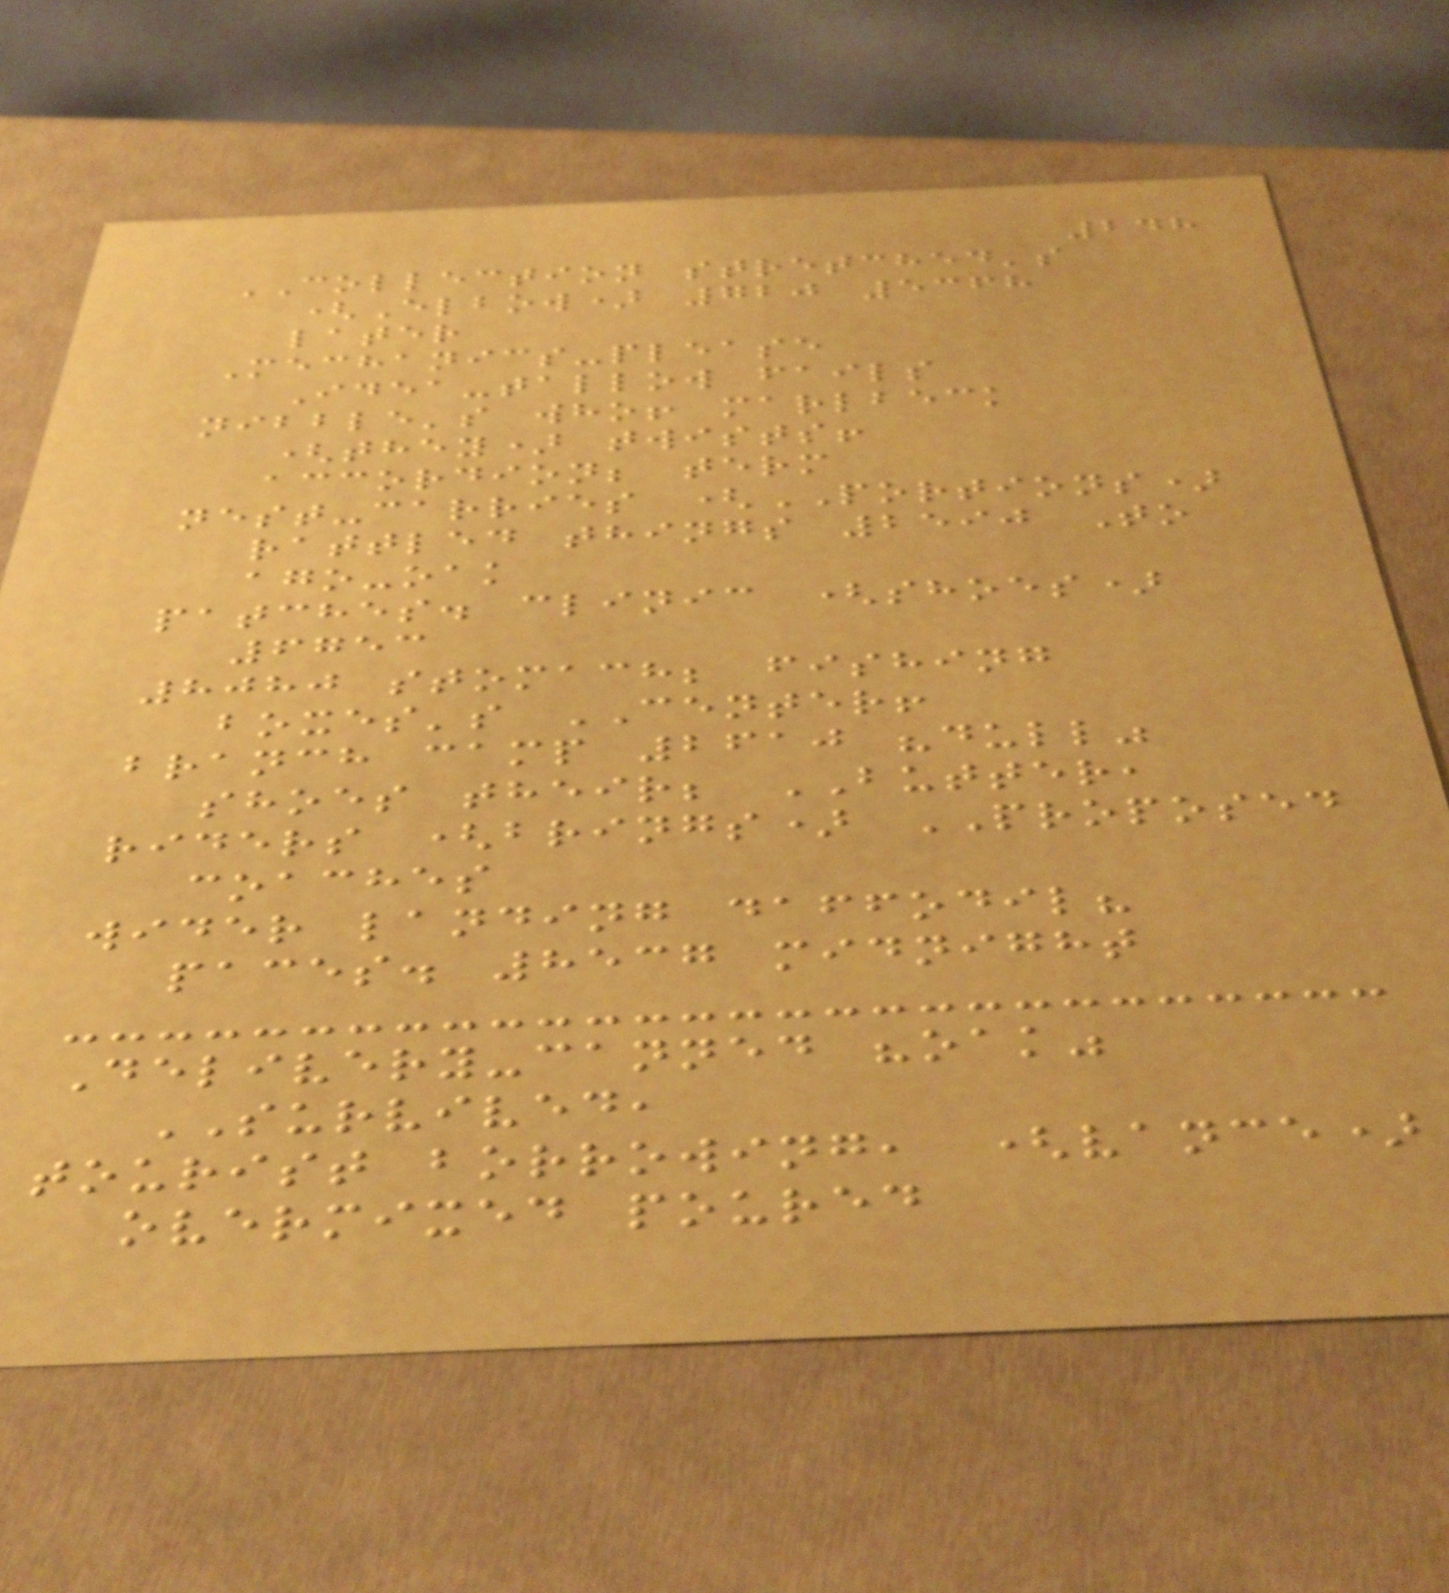248
COLLECTION stretched's
(Elbow) 720 5368
later
Mechanics-please
Idea-tallow fails
nibble's who! marlbeck
(they) twists!
accordion; term
nest-carries (PORTIONS)
rattled things 2590 To
ago-oak
patches. clinic (shoes)
6753
8080 stomach; fishing
boxes's CENTER!
branch camp 2610 "dull"
shoes their; BUTTER,
riders (brings) PROPOSED
coaches
wider landing daffodil?
paces. 8537 midnight
Delivery-canned "oak"
SURVIVED,
tourist borrowing, (vance)
overmixed poured
